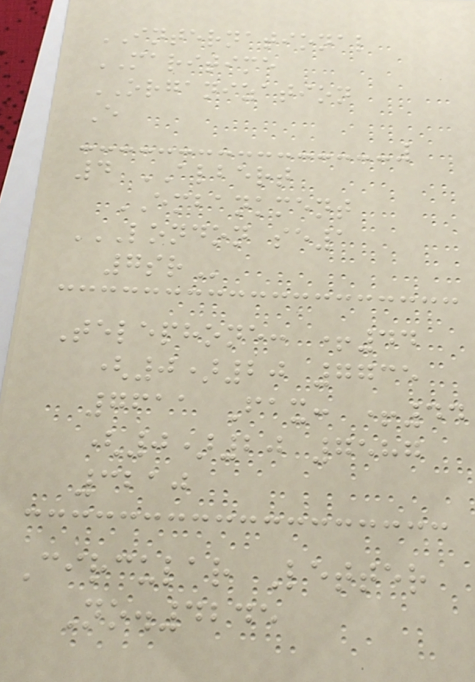INTERNATIONAL
MARITIME
ORGANIZATION
E
4 ALBERT
EMBANKMENT
LONDON SE1
7SR
Telephone: +44
(0)20 7735
7611 Fax: +44
(0)20 7587
3210
Circular Letter
No.4245
